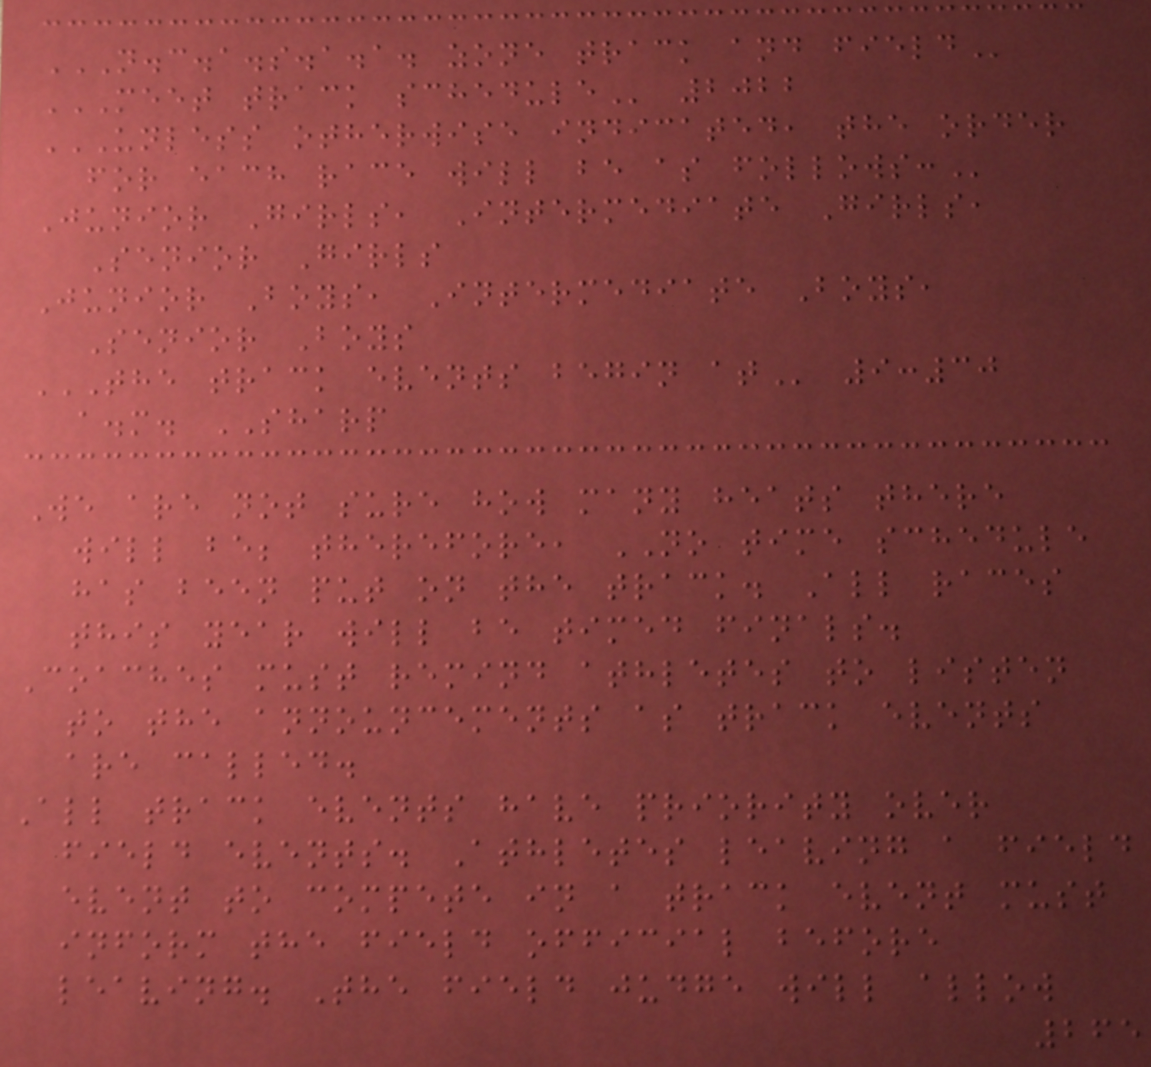N.C.A.S.A.A. ZONE TRACK AND FIELD
MEET TRACK SCHEDULE 2022
UNLESS OTHERWISE INDICATED, THE ORDER
FOR EACH RACE WILL BE AS FOLLOWS:
Junior Girls, Intermediate Girls,
Senior Girls
Junior Boys, Intermediate Boys,
Senior Boys
THE TRACK EVENTS BEGIN AT 9:30
a.m. SHARP
We are not sure how many heats there
will be; therefore, NO time schedule
has been put on the track. All races
this year will be timed finals.
Coaches must remind athletes to listen
to the announcements as track events
are called.
All track events have priority over
field events. Athletes leaving a field
event to compete in a track event must
inform the field official before
leaving. The field judge will allow
265
